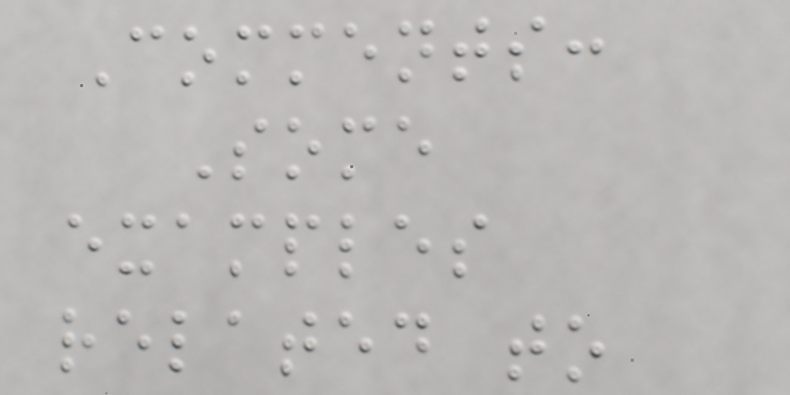Comments:
Some
examples
related to
